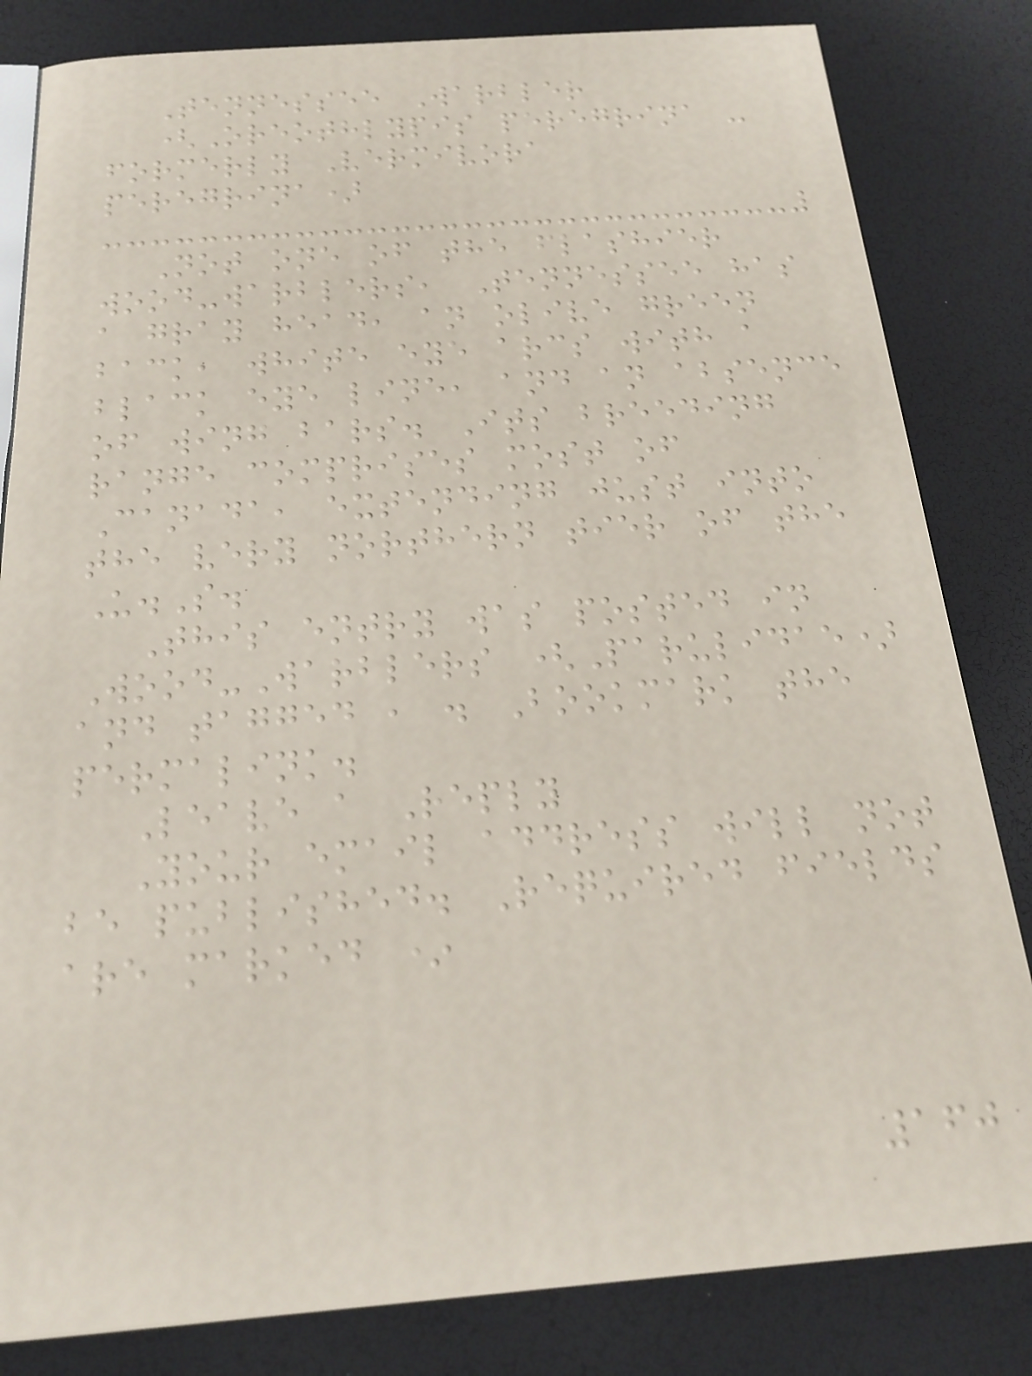Tennessee Warbler
(Oreothlypis peregrina -
formerly Vermivora
peregrina)
Not one of the flashier
wood-warblers, Tennessee has
a gray head, an olive green
back, white eye arcs with a
black eye line, and an absence
of wing bars. Its breeding
range comprises most of
Canada, extending just into
the very northern tier of the
U.S.
This entry was posted in
Wood-Warblers (Parulidae)
and tagged , . Bookmark the
permalink.
Leave a Reply
Your email address will not
be published. Required fields
are marked *
160
